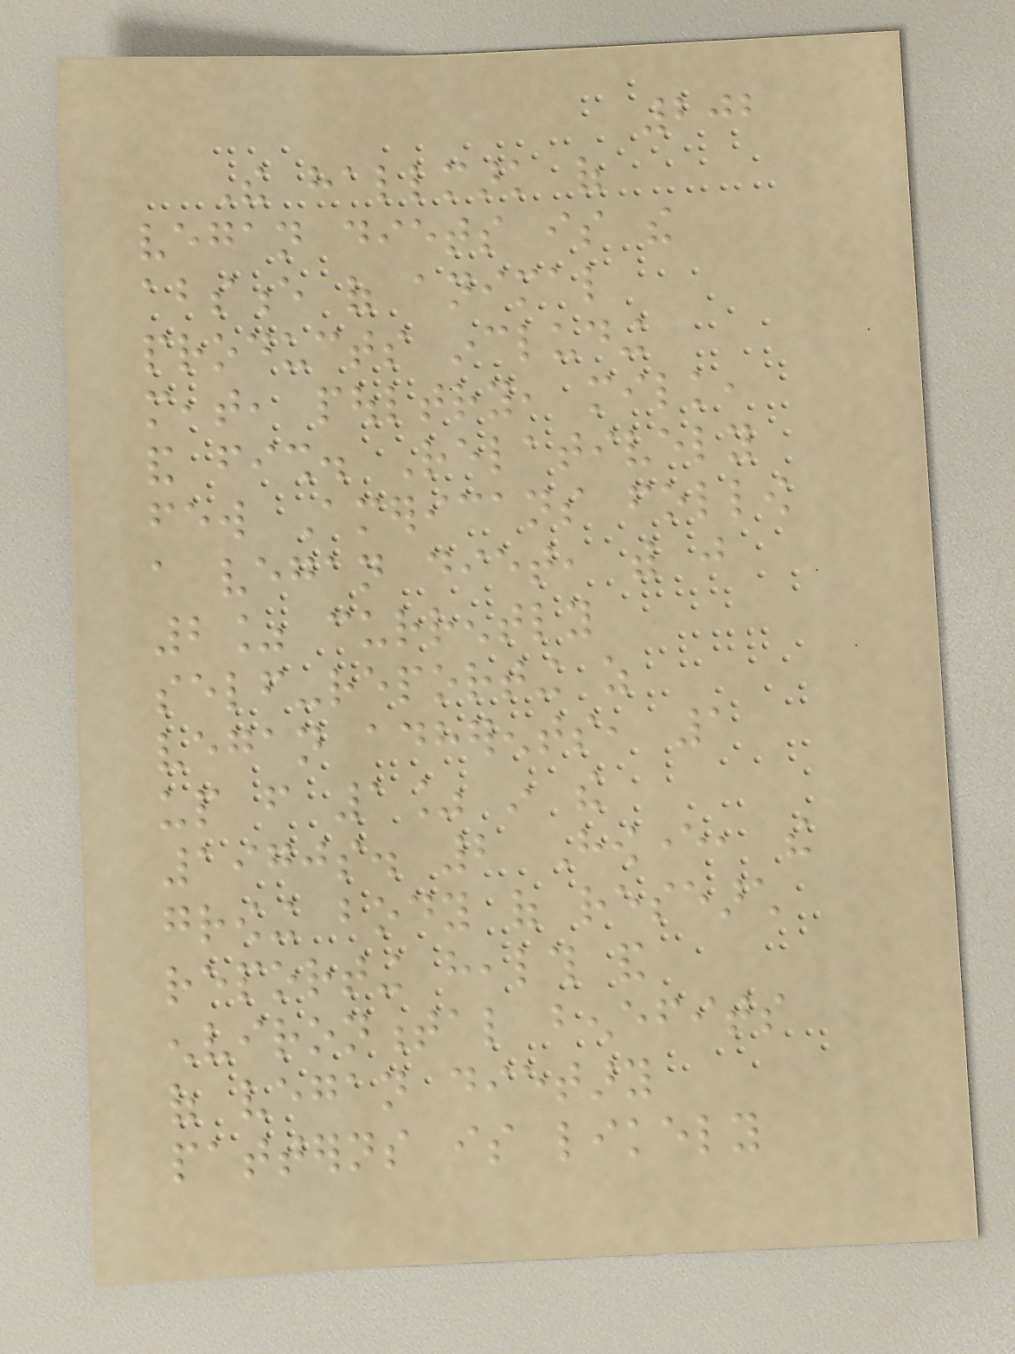202
The hallmark of
vegan diets is the
absence of animal
products including
meat, poultry, milk,
and fish. Relatively
few Americans follow
a vegan diet, with just
2% currently
self-reporting as
vegan adherents, 1
up from 1% in the
1970s. 2 However, the
growing body of research
reporting health and
environmental benefits
of vegan dietary
patterns is likely
